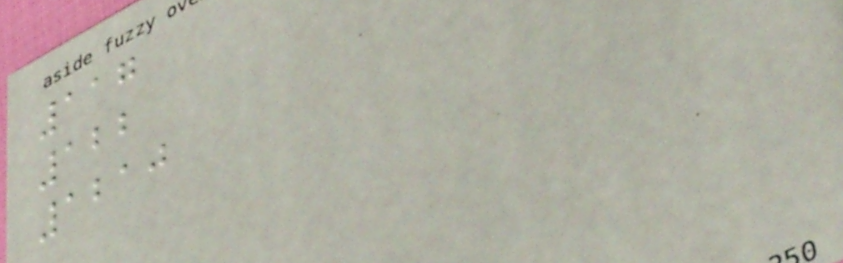117
122
1210
